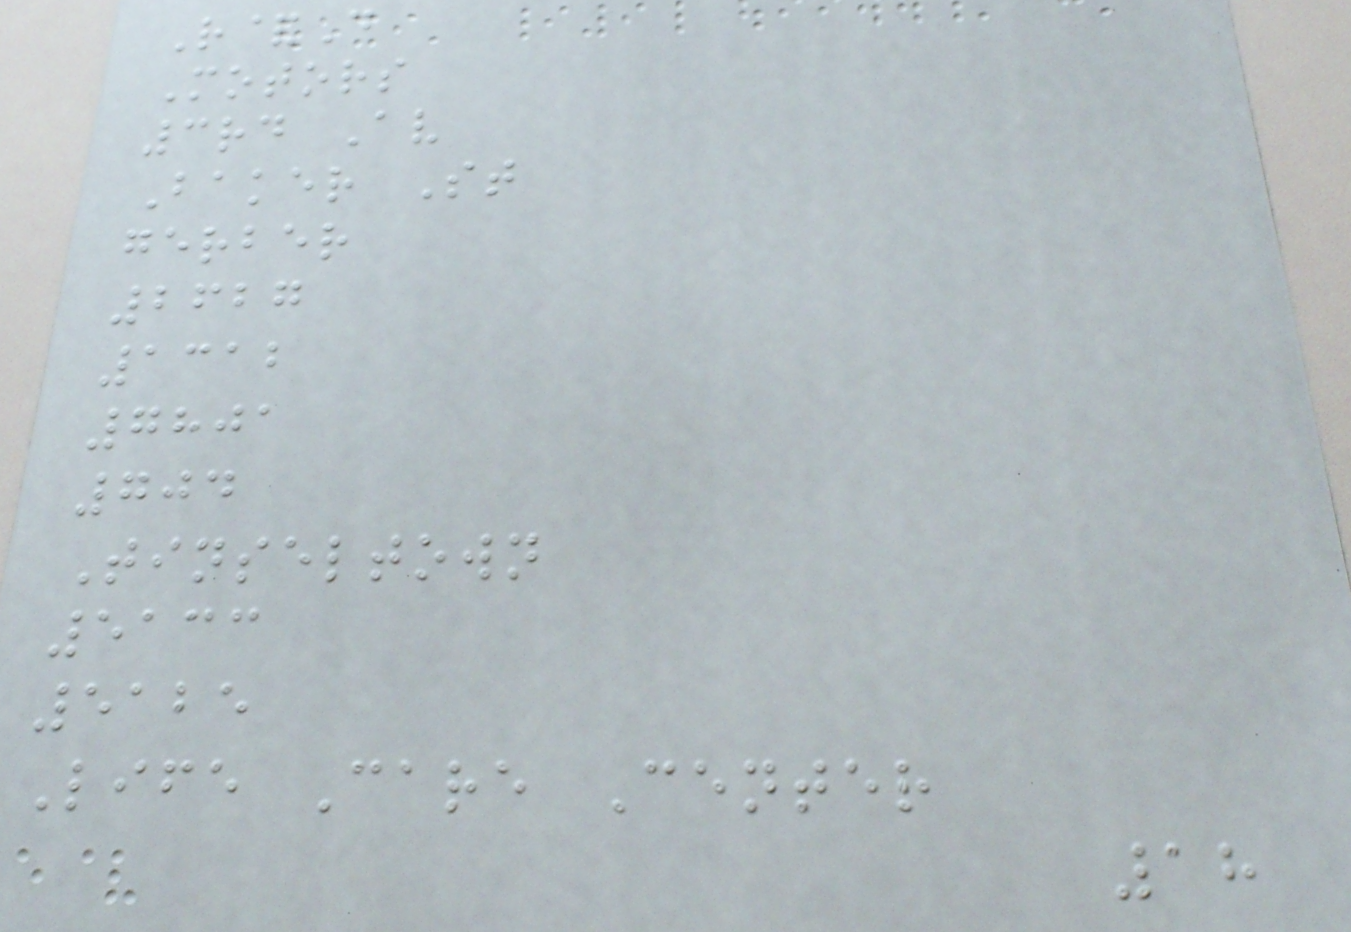R&D
Motors
3rd Av
Baker St
gerber
2627
1312
7801
704
Tinseltown
5133
5125
Life Care Center
18
